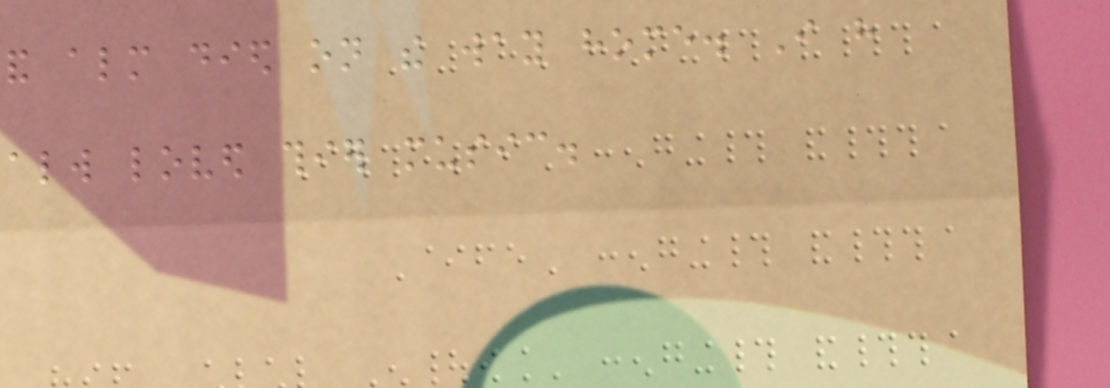and almost died on the way home. I have
always loved thier music.
